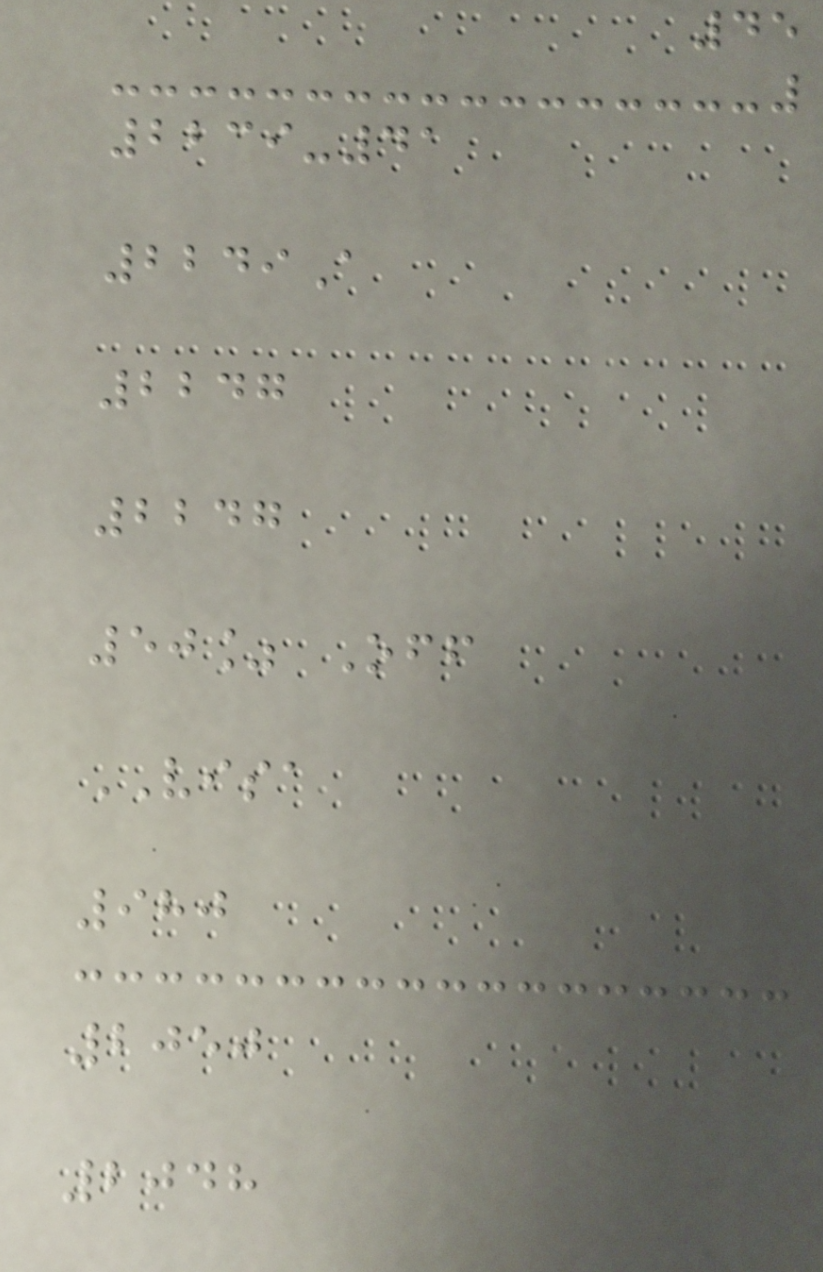45
2239-41
2249A
2247
2247
50% Off
VISA
980
2050
2048
